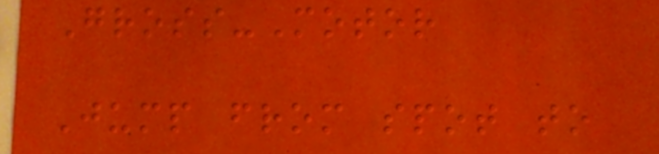Gross-Motor
Jump from spot to
